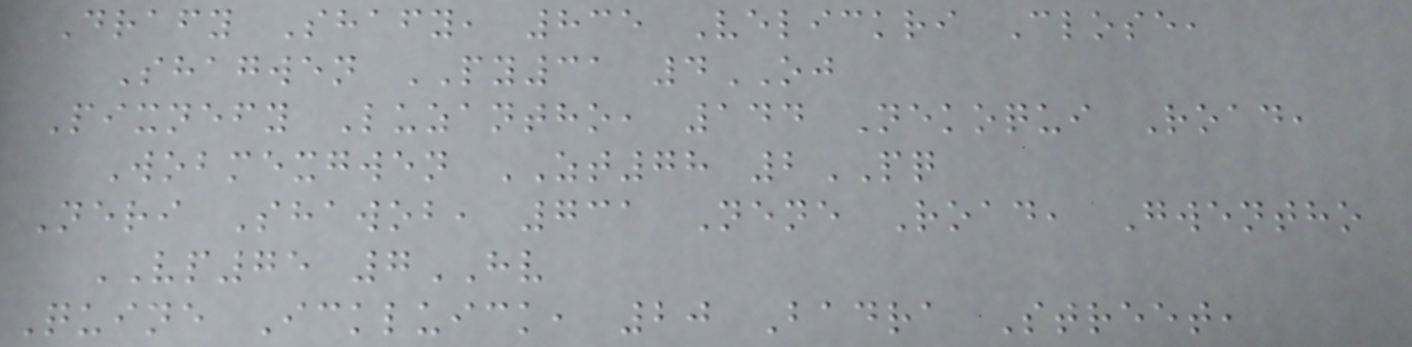Drafy Shafy, 835 Velickri Close,
Shagwen PY31 4OJ
Pixnefy Luzantho, 144 Nekoqui Road,
Wobmexgwen ZT78 2PQ
Neri Shawob, 731 Nene Road, Gwentho
VP75 7HV
Quine Ickluick, 20 Badra Street,
